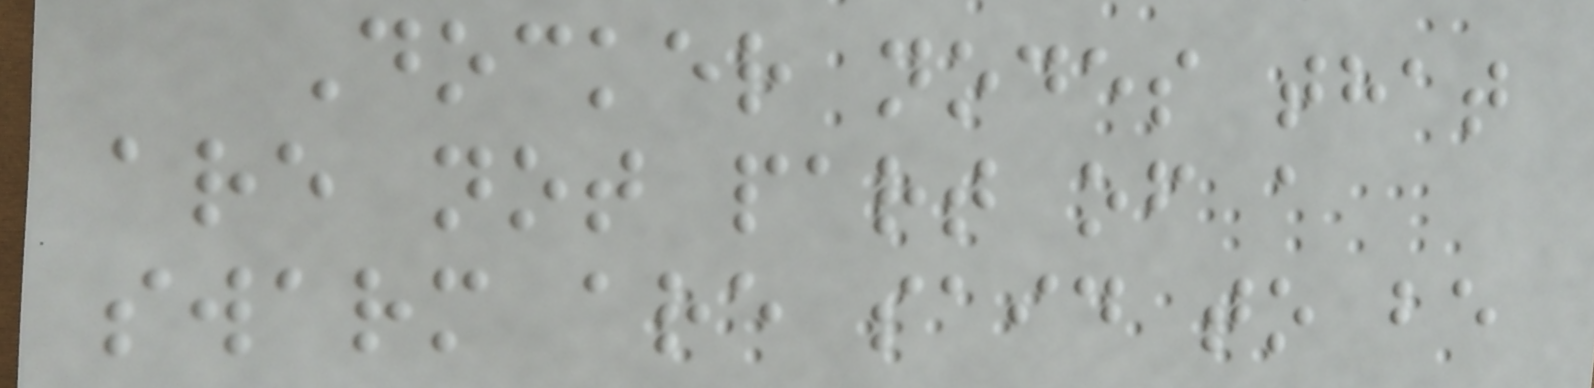Docker nodes that
are not part of a
swarm are said to be
